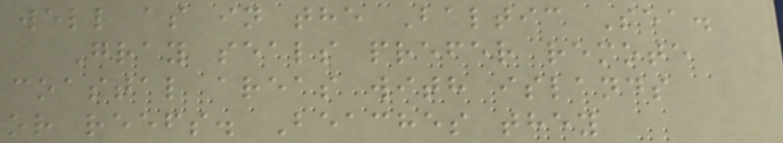well as in the Baltic Sea.
Gray seals prefer remote
coastal areas with islands
or reefs. Beaches they
